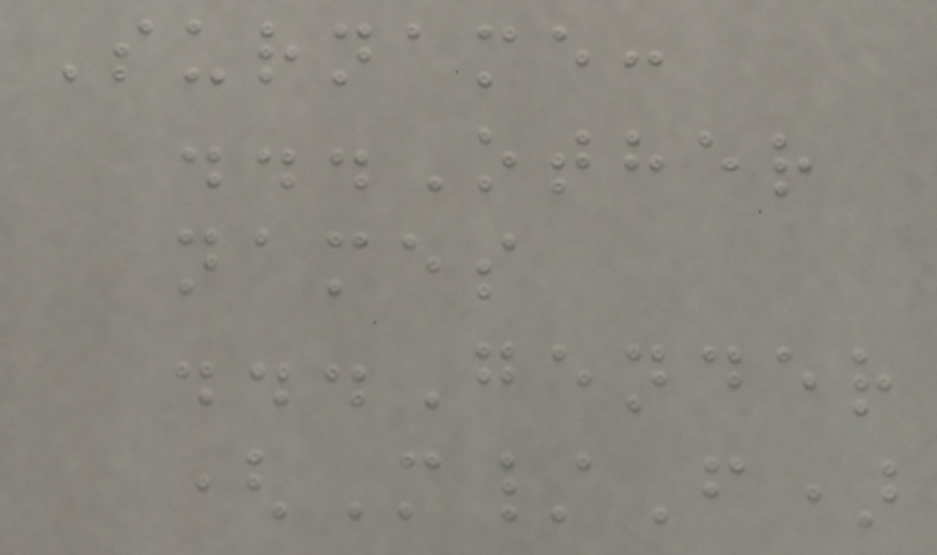Surname:
...Other
names
...Gender
(M/F)
